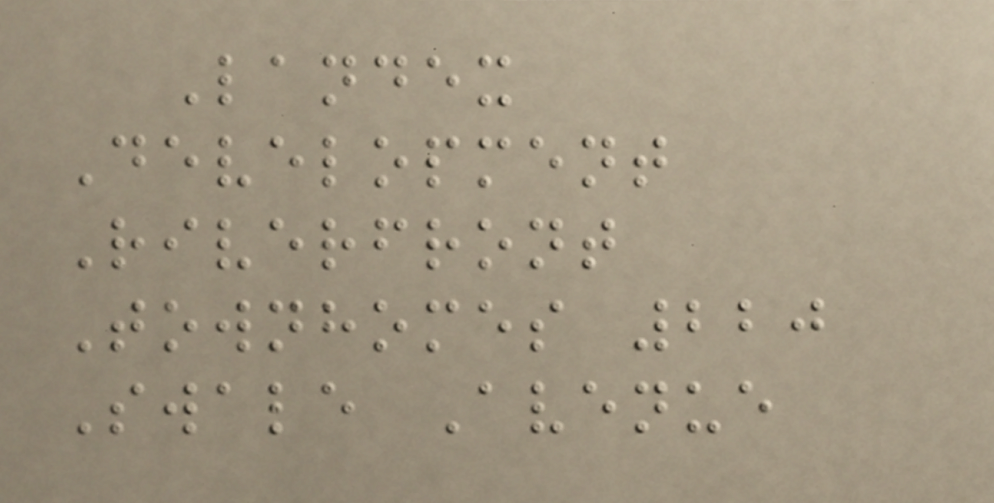Landex
Development
Riverfront
Townhomes 220
Swale Avenue
